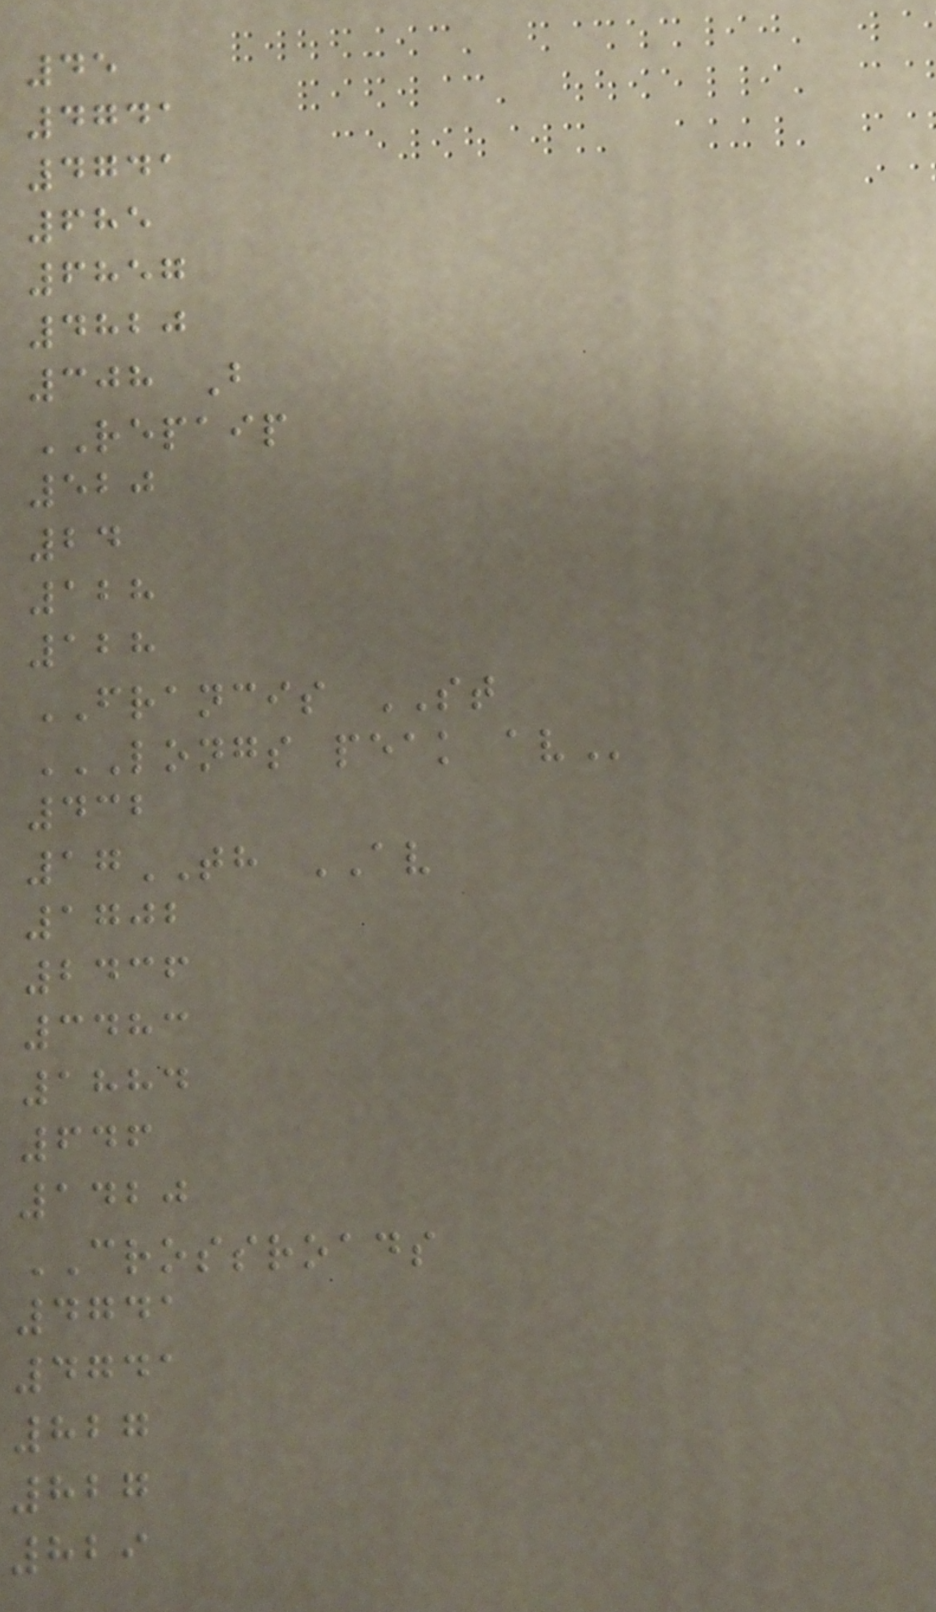45
4741
4741
685
6857
4820
308 B
REPAIP
520
24
128
128
FRANCIS ST
LONGS PEAK AV
432
17TH AV
1702
2436
3483
1884
646
1420
CROSSROADS
4741
4741
827
827
829
